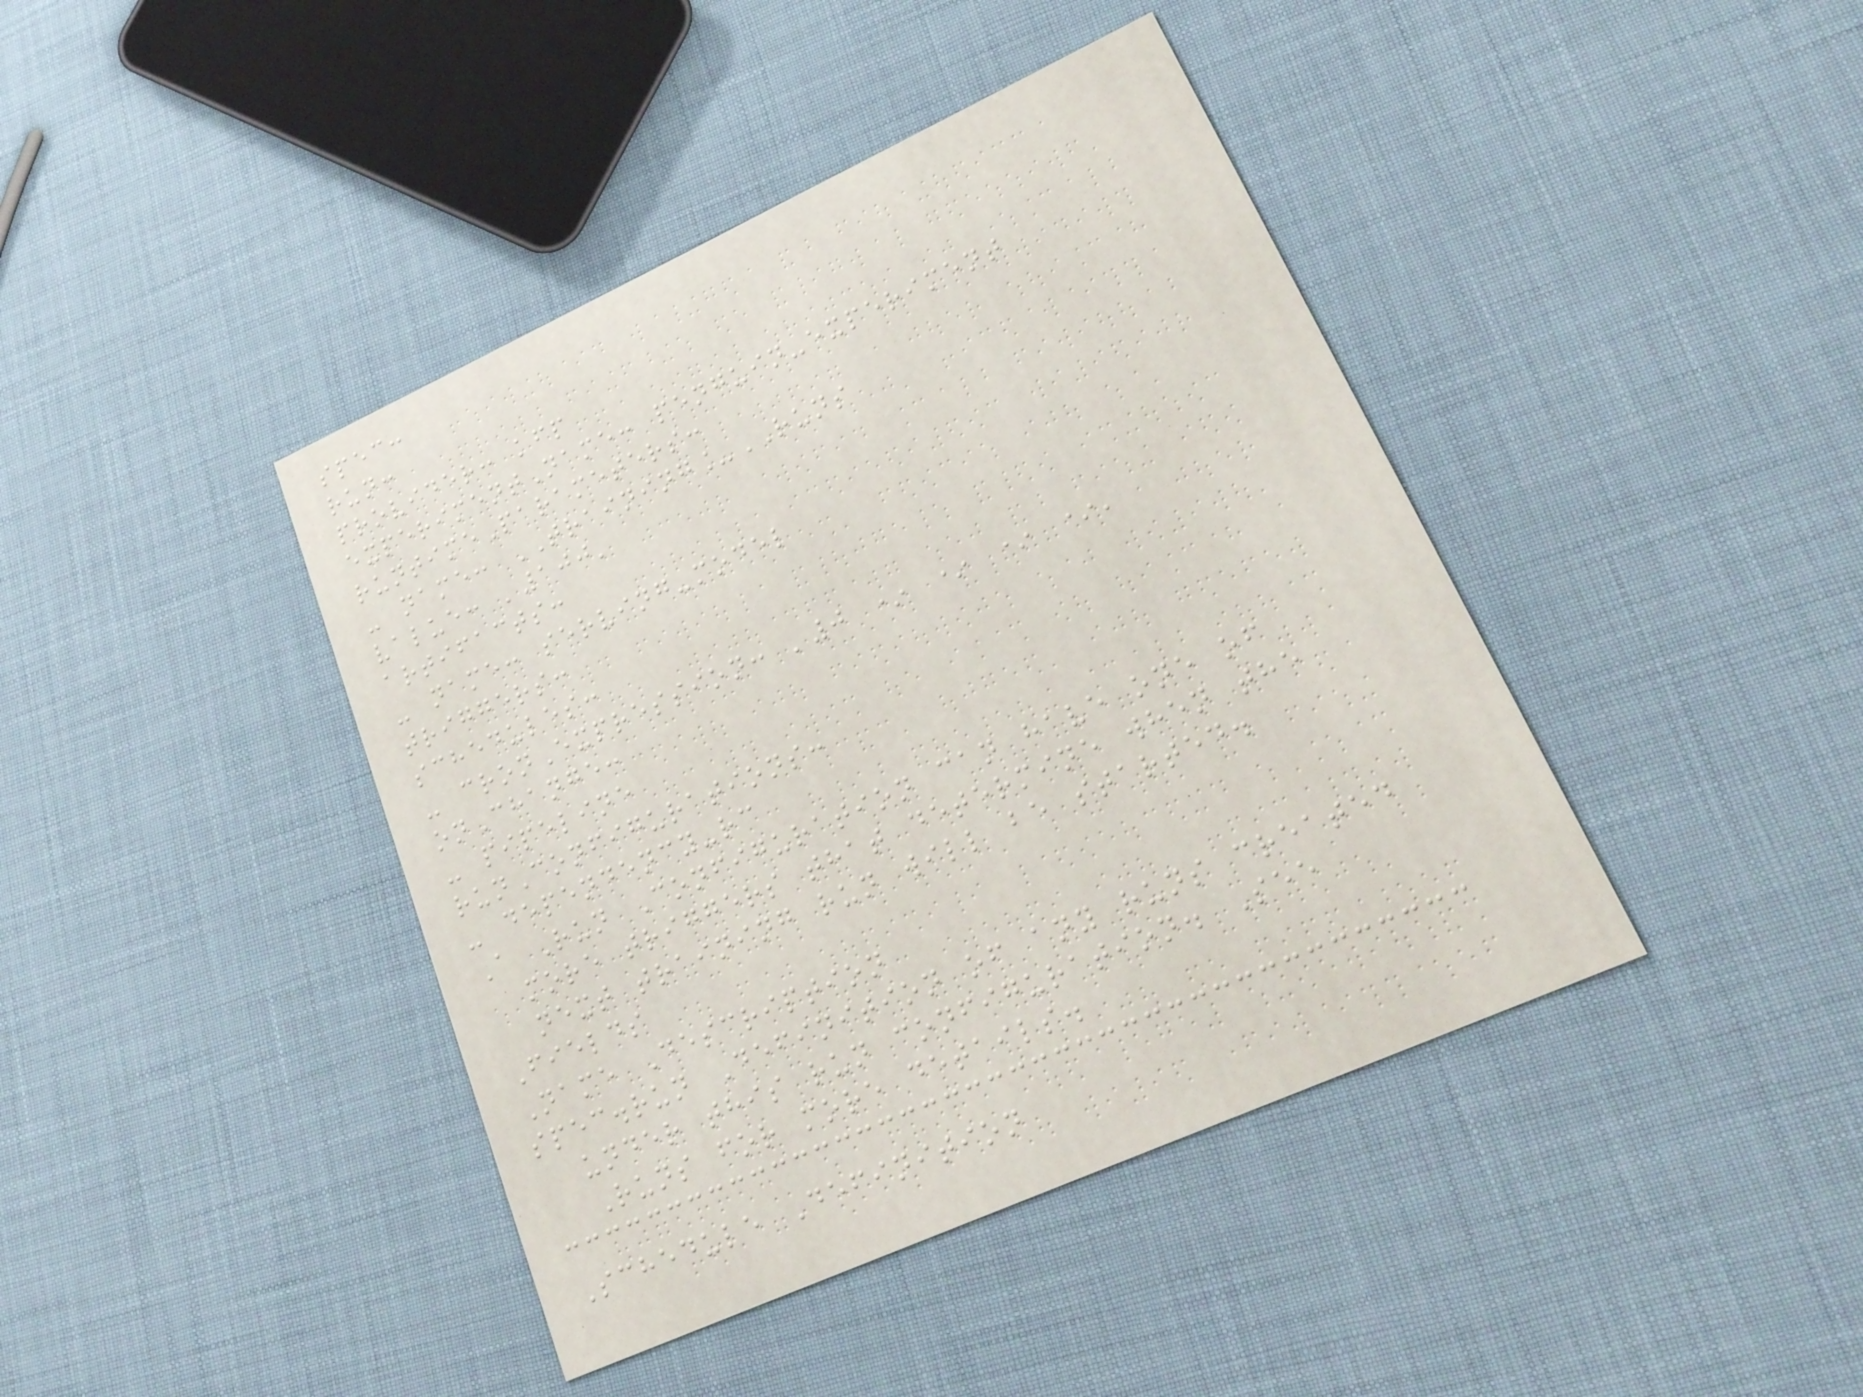spec:
run:
provider: kfp
experimentName: penguin-experiment
runtimeParameters:
- name: TRAINING_RUNS
value: '100'
artifacts:
- name: serving-model
triggers:
schedules:
- cronExpression: '0 * * * *'
onChange:
- pipeline
runConfigurations:
- dependency-rc
A Run Configuration can have one of
more triggers that determine when the
next training run will be started.
Fields
Name Description
spec.run Definition of any runs created
under this run configuration. See
Runs for more details.
Schedule Definition
